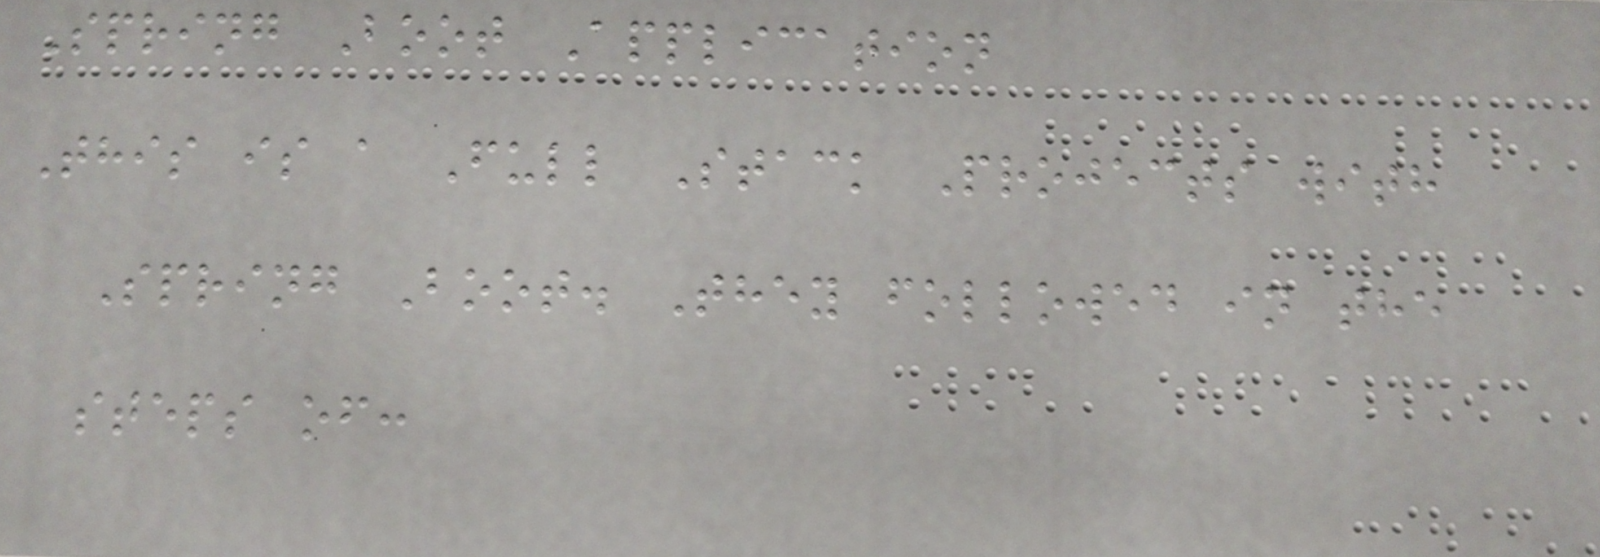Spring Boot Application
This is a Full Stack Projects with
Spring Boot. They followed in the
steps of:
